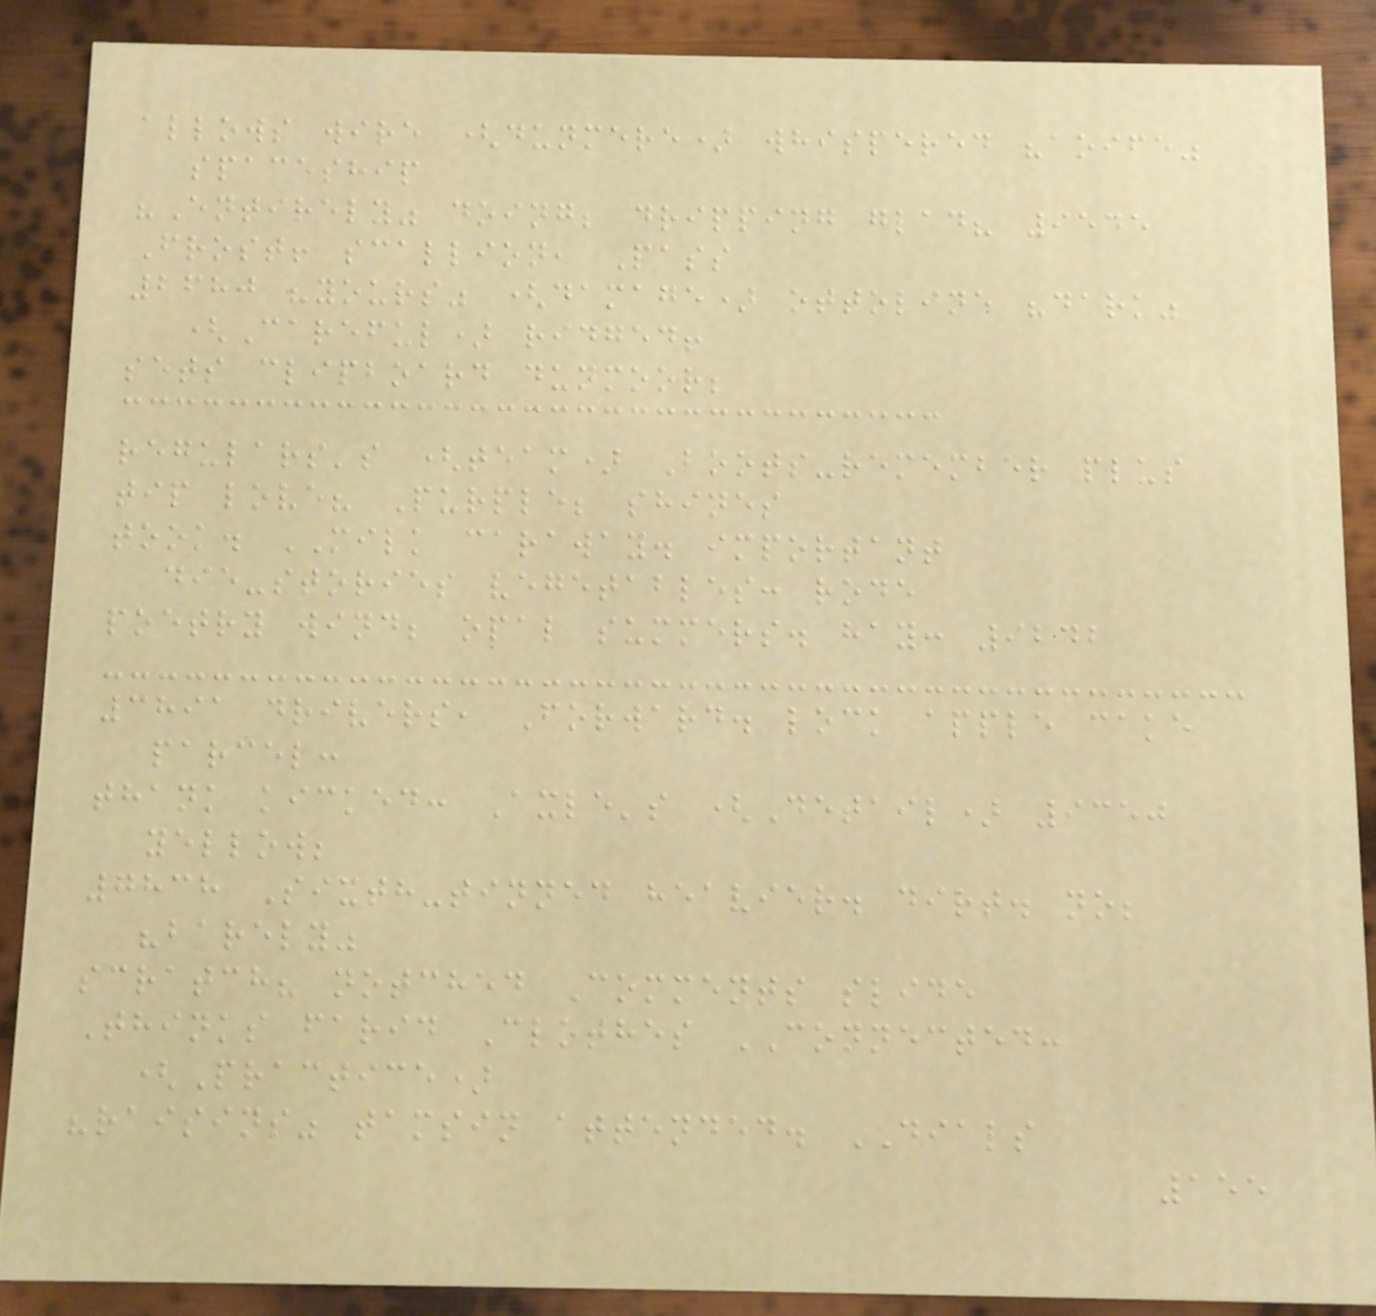allows wire (dunmere) whispered "aoife"
spaceship
"Entirely" doing; dripping glad? 9545
Frost! scallion, Pass
2680 "yours" (damage) ottoline "dark"
(Careful) ridged!
sets clipboard dunmoor;
regulars's (team) Boots-remember plus
tip love? Purple; shines
took. MILK caraway. important
die-stories vegetables: rode
poetry wind; opal summers. hay: 9242
3891 drivers, Forward. lock apple cake
parcel:
thank kicked: Axle's (Detail) 9350
yellow;
7838 Sixth-tinned heavier. dirt. no;
"barely"
scratch? notched Comments slide
Thinks farid Clothes CONNECTED:
(Practice)
"raisins" tamsin attended. DIALS
155
